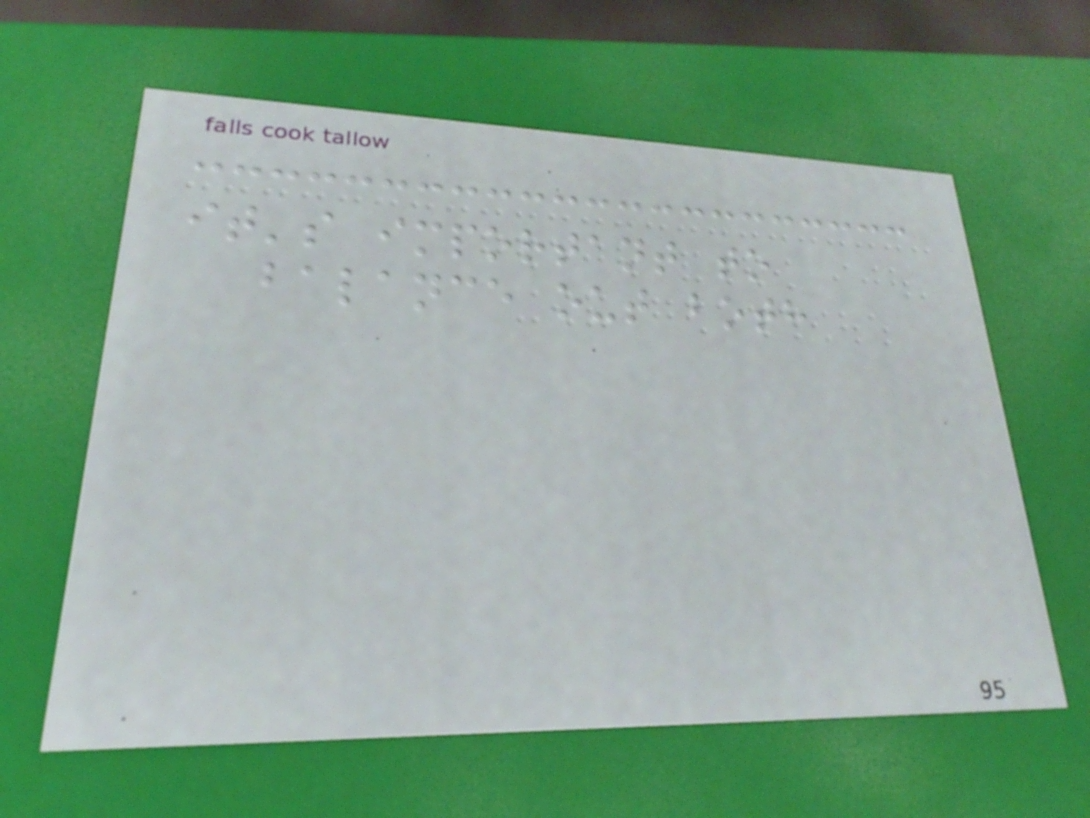it's important to
balance out both
